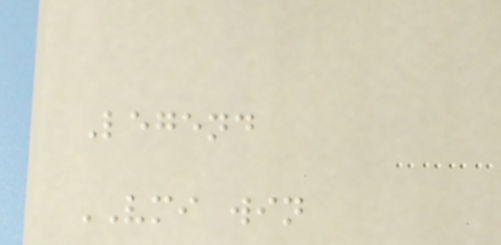Legend
VMI win
